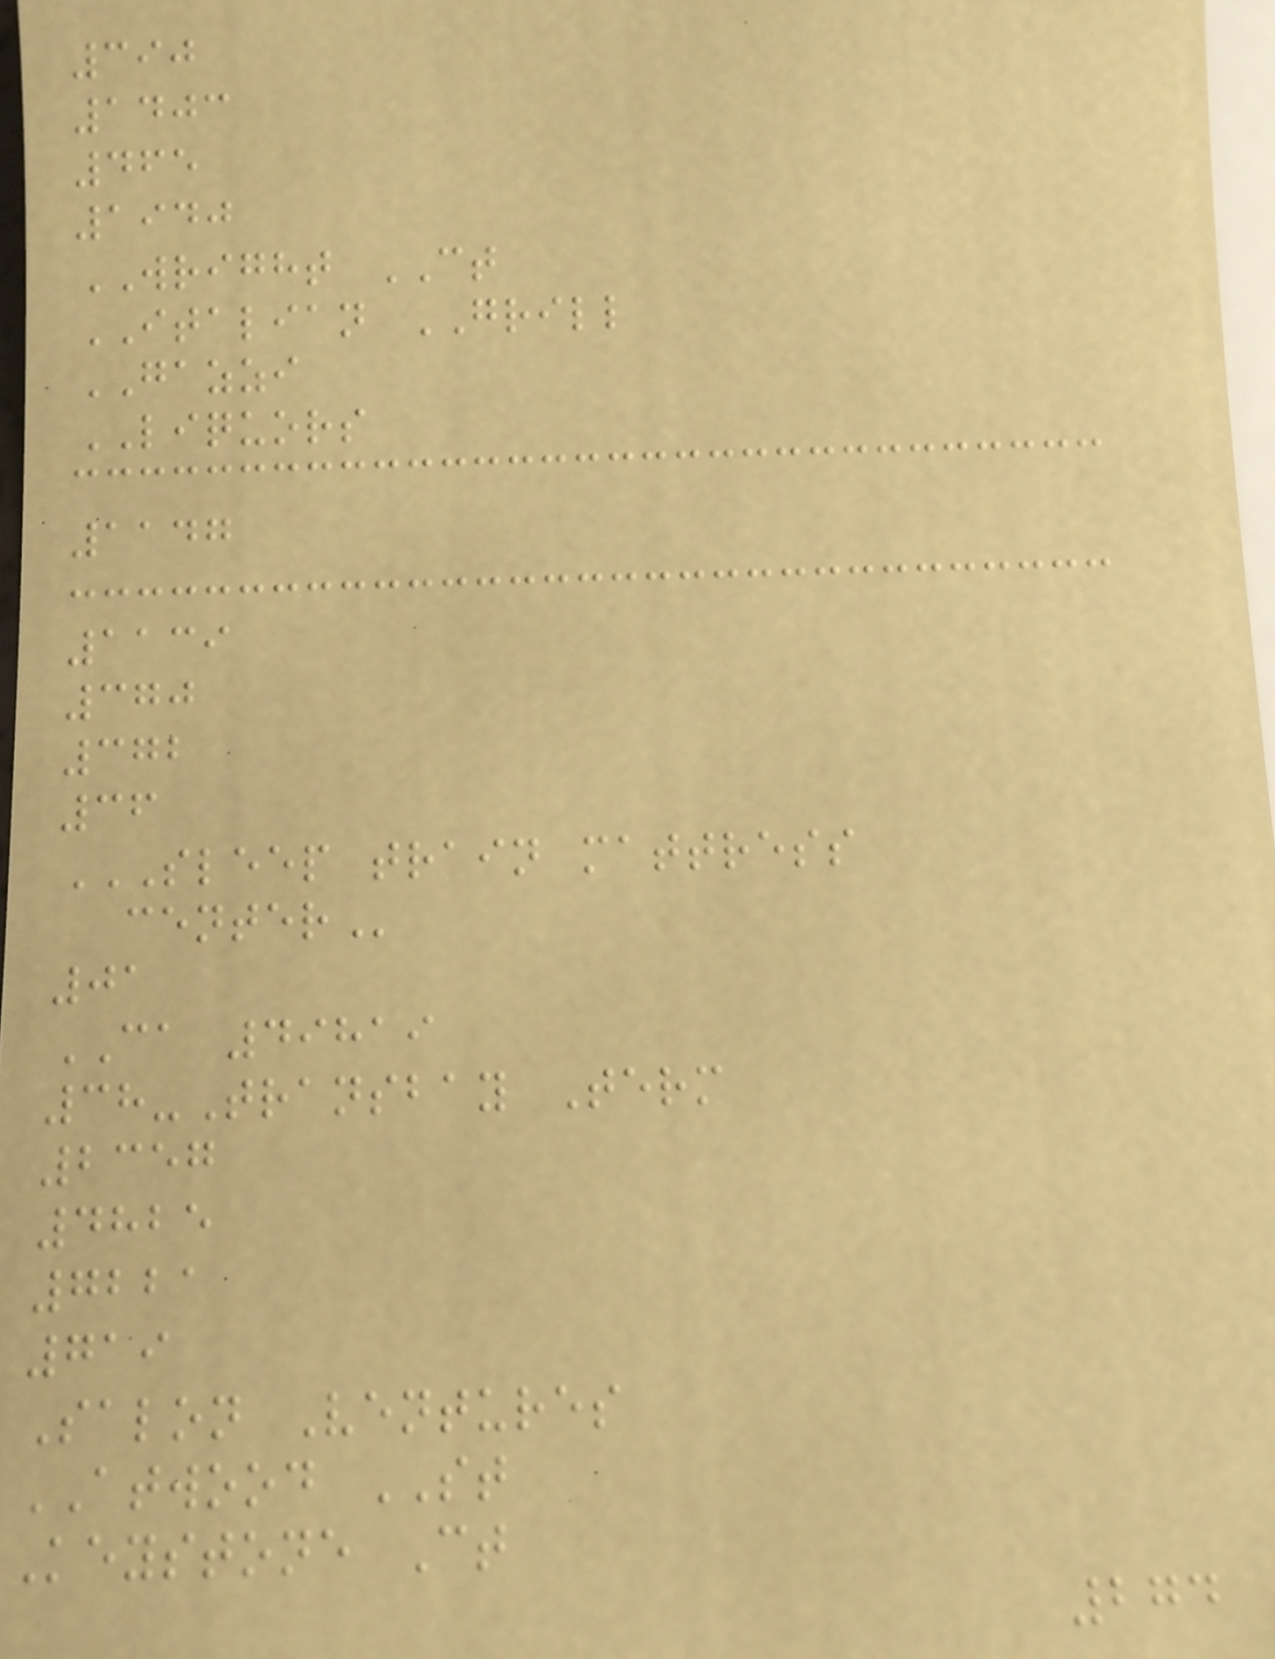390
1403
465
1940
WRIGHT CT
ITALIAN GRILL
GAZZI
LIQUORS
1147
1139
370
372
36
SLEEP TRAIN MATTRESS
CENTER
01
CA 49819
38-Transbay Term
2357
4825
7221
719
Salon Ventures
ATWOOD ST
Keystone Ct
274
